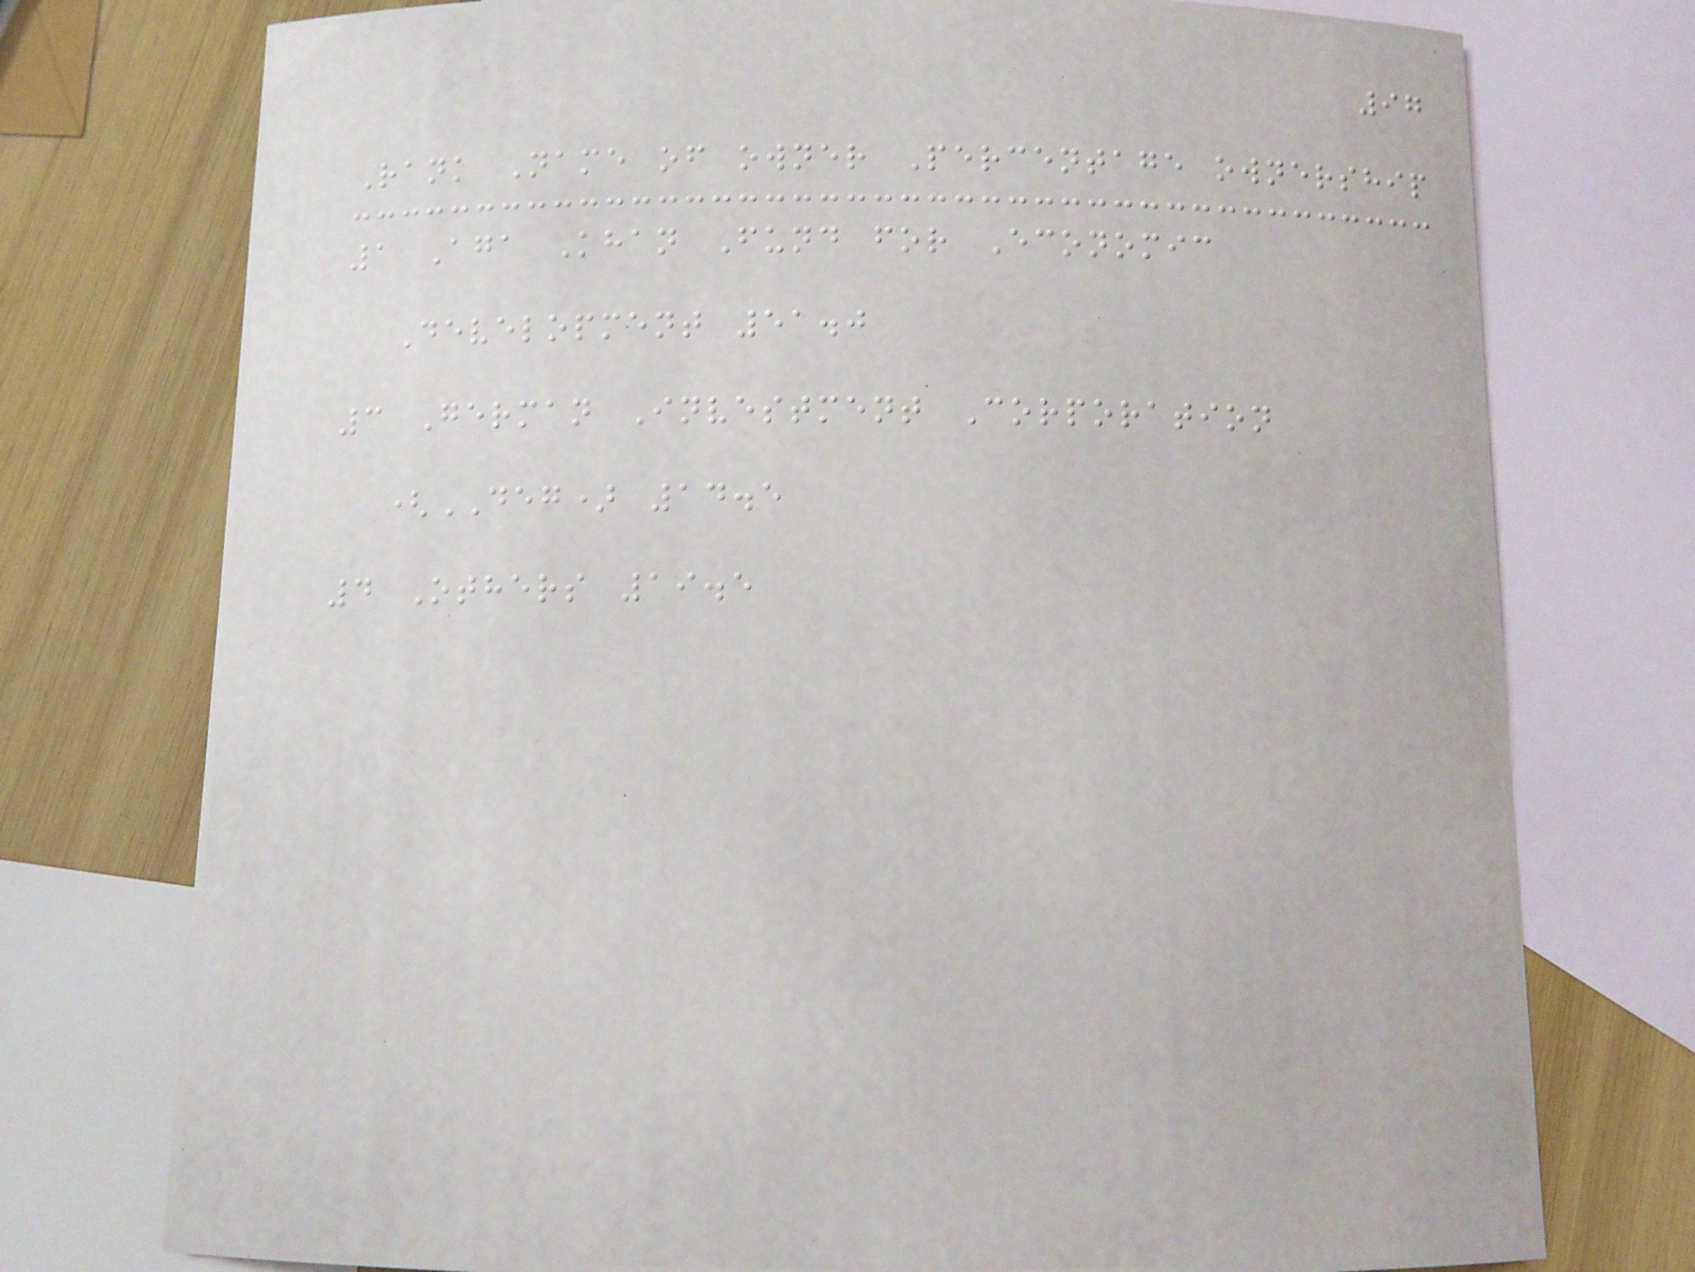97
Rank Name of owner Percentage ownership
1 Aga Khan Fund for Economic
Development 51.0
3 German Investment Corporation
(DEG) 14.5
4 Others 19.5
